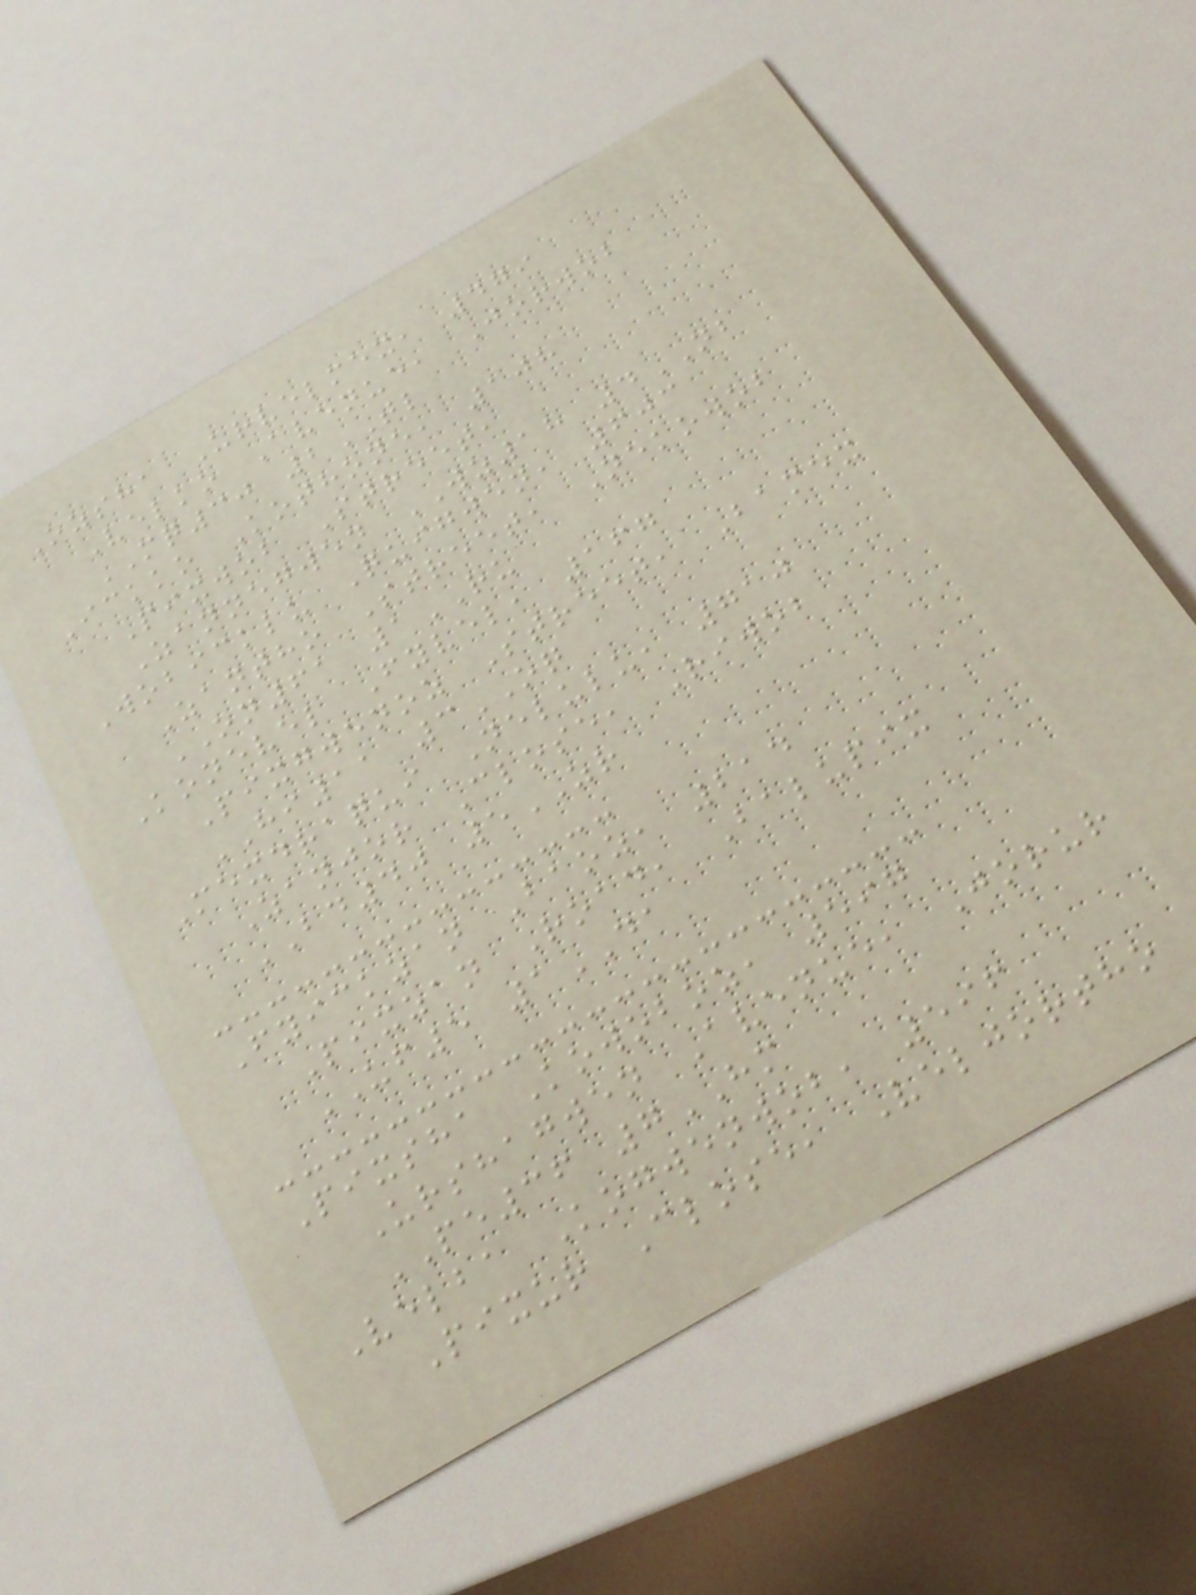Ozsha Urvelmex, 479
Velko Avenue, Jorwob
MQ30 2TL
Ickko Kothone, 108
Pixwob Street,
Zannegwen WZ18 4NB
Wobicklu Quigwen, 603
Zantho Street, Nekowob
ON61 1RU
Konevel Fyvel, 167
Pixgwenoz Street, Bamex
HI11 3OQ
Mexdraqui Nelulu, 710
Zanjor Close, Riwob
BD40 5ZR
Fyickzan Baoz, 214
Pixzan Road, Balupix
UF5 1DA
Pixsha Kowoboz, 597
Urshagwen Avenue, Jorur
PE36 7HM
Velba Kogwenwob, 596
Pixur Close, Veljortho
